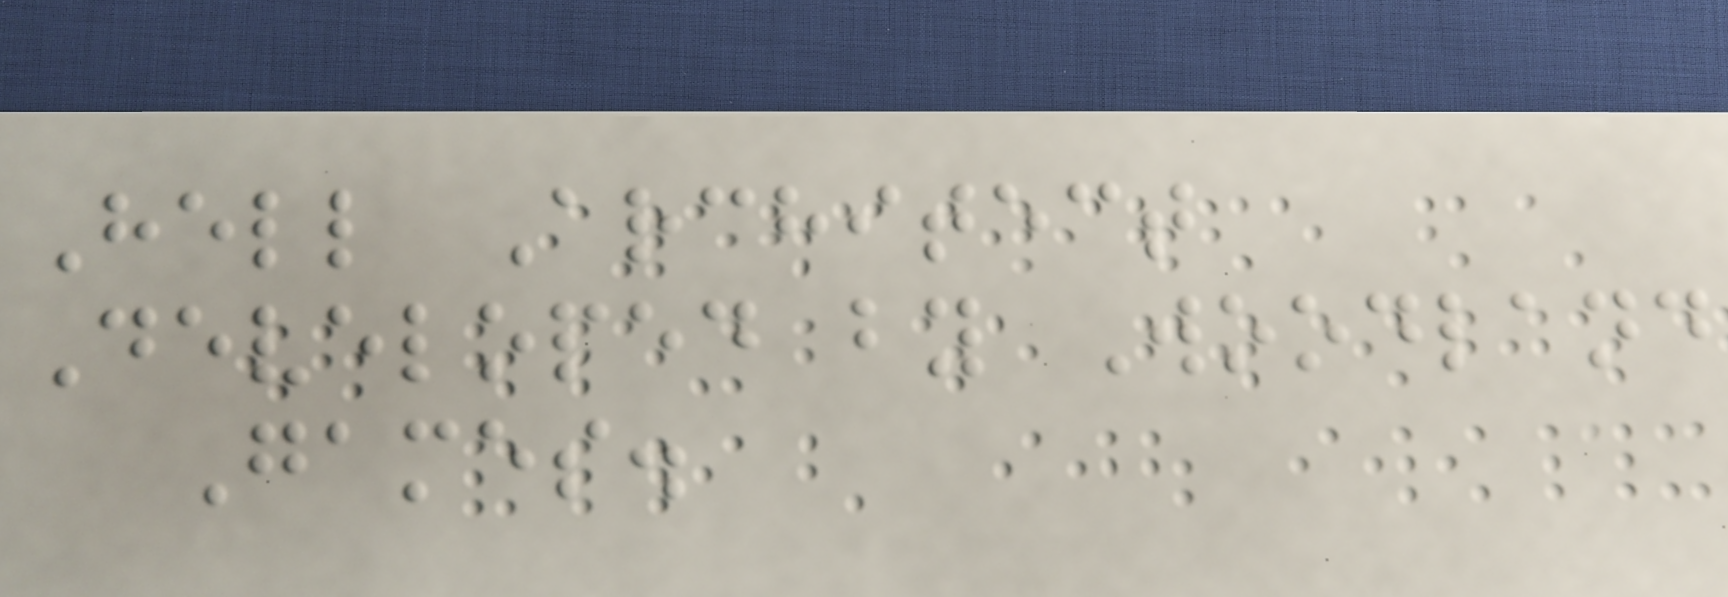Hell Architect
Developed by Woodland
Games.
